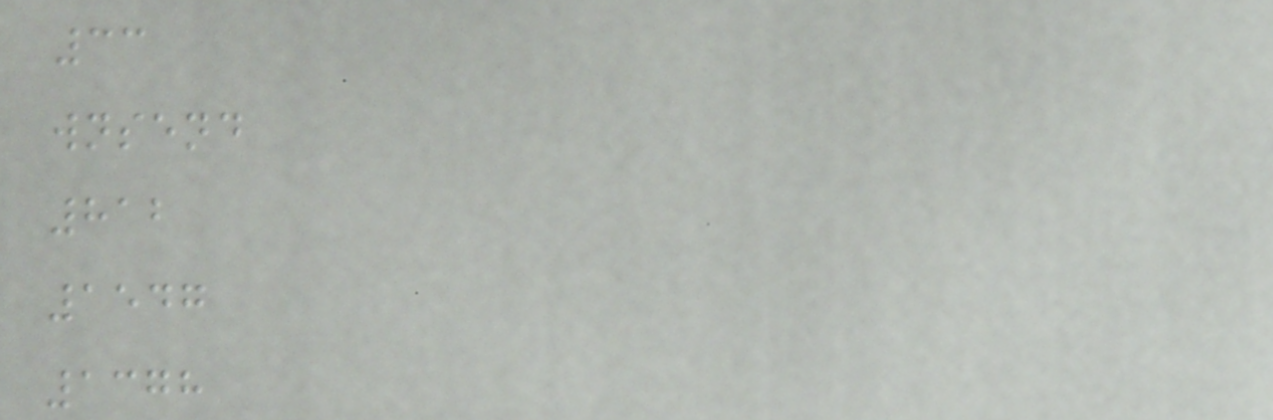33
wnsend
812
1547
1378
